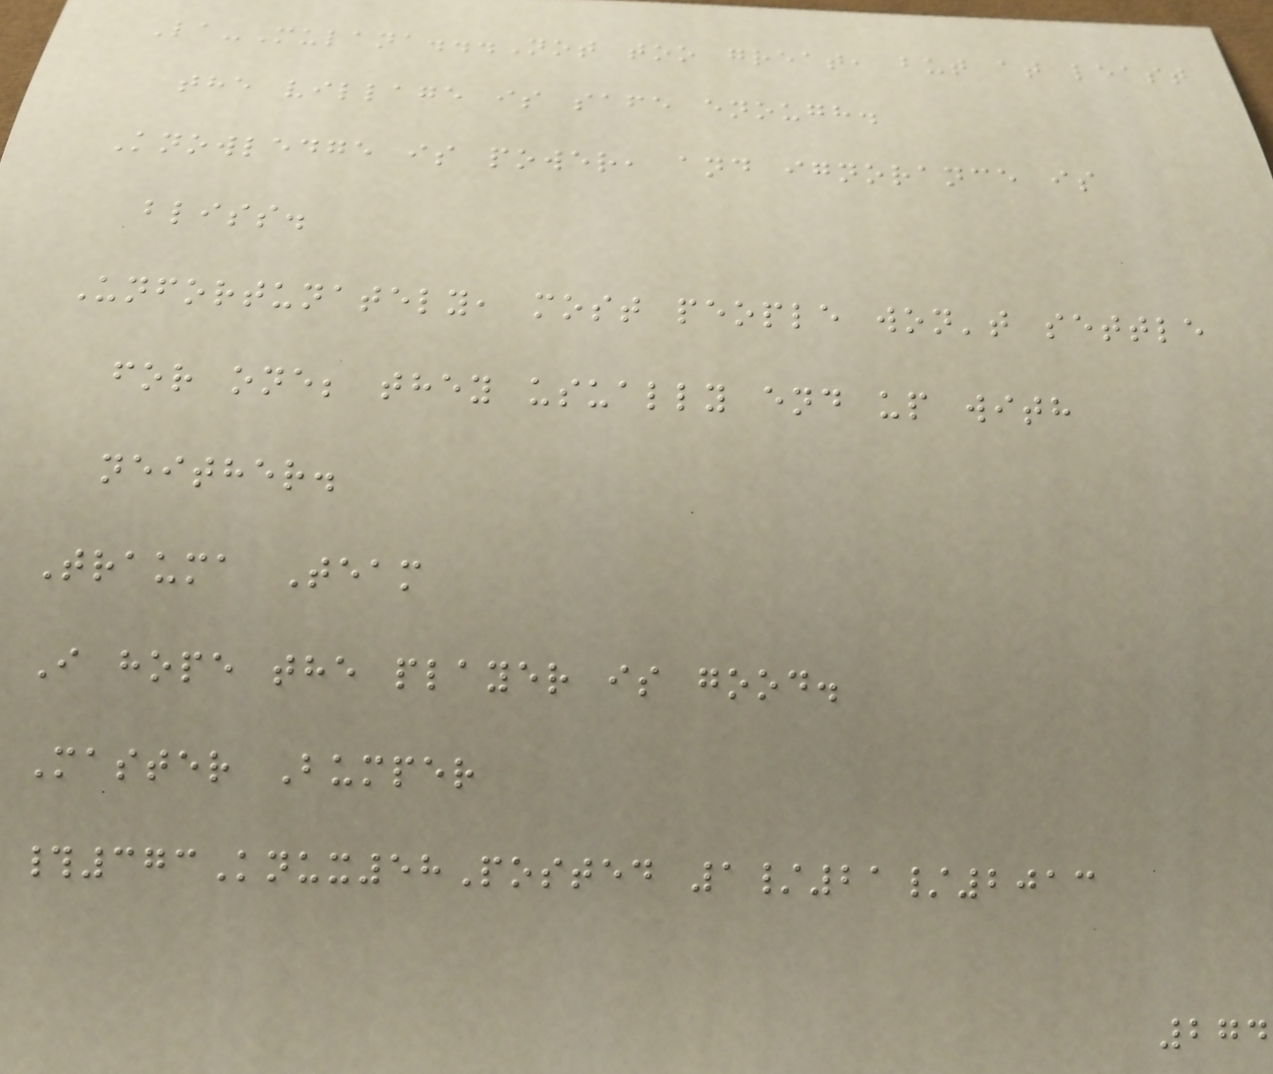La-Mulana...Not too great, but at least
the village is safe enough.
Knowledge is power, and ignorance is
bliss.
Unfortunately, most people won't settle
for one; they usually end up with
neither.
Trauma Team
I hope the player is good.
Master Bumper
#373Knux58Posted 1/21/2013
274
